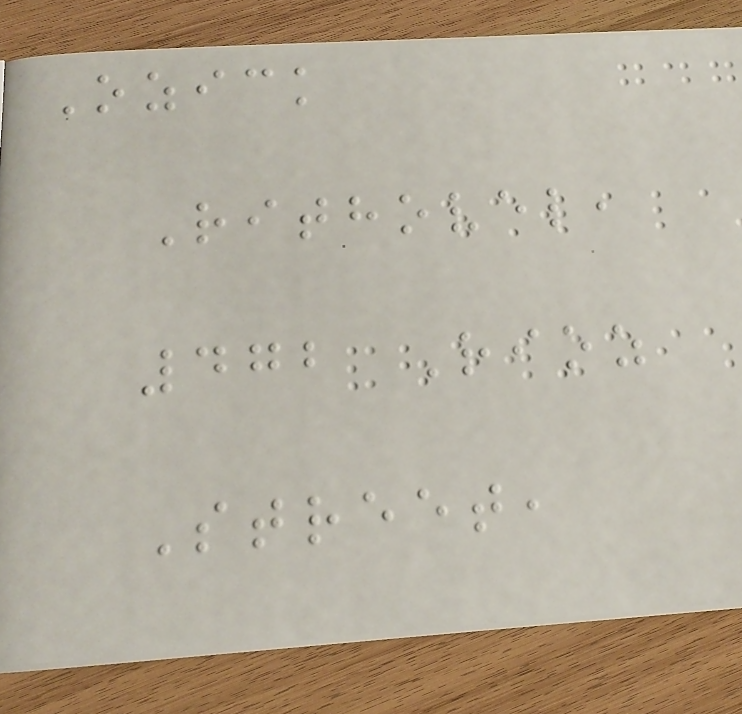Ozick
Rithovel,
472 Rioz
Street,
